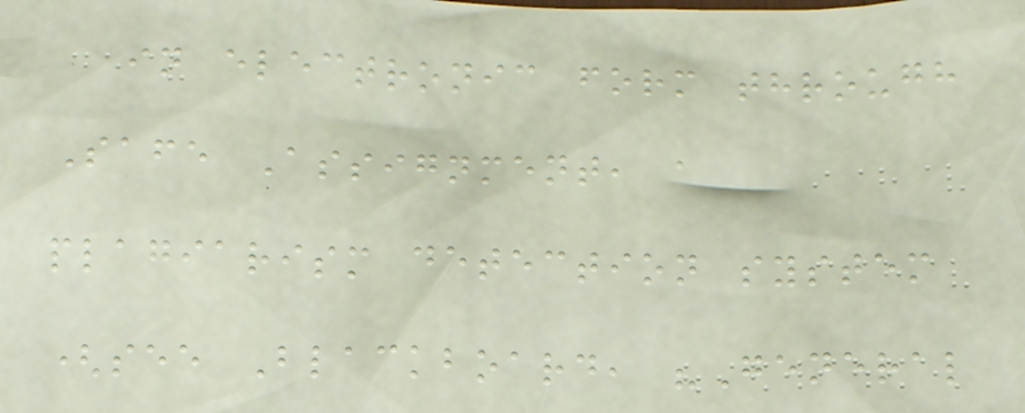in electronic form through
Safe Assignment, a
plagiarism detection system
(see Blackboard, "General
